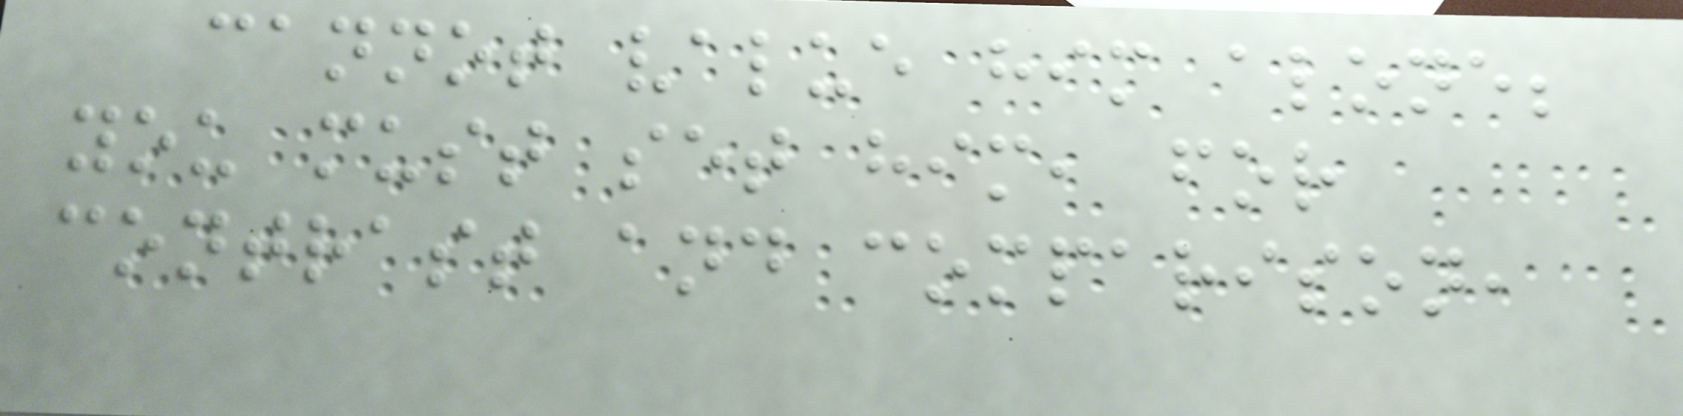cannot value him alone;
you must set him, for
contrast and comparison,
